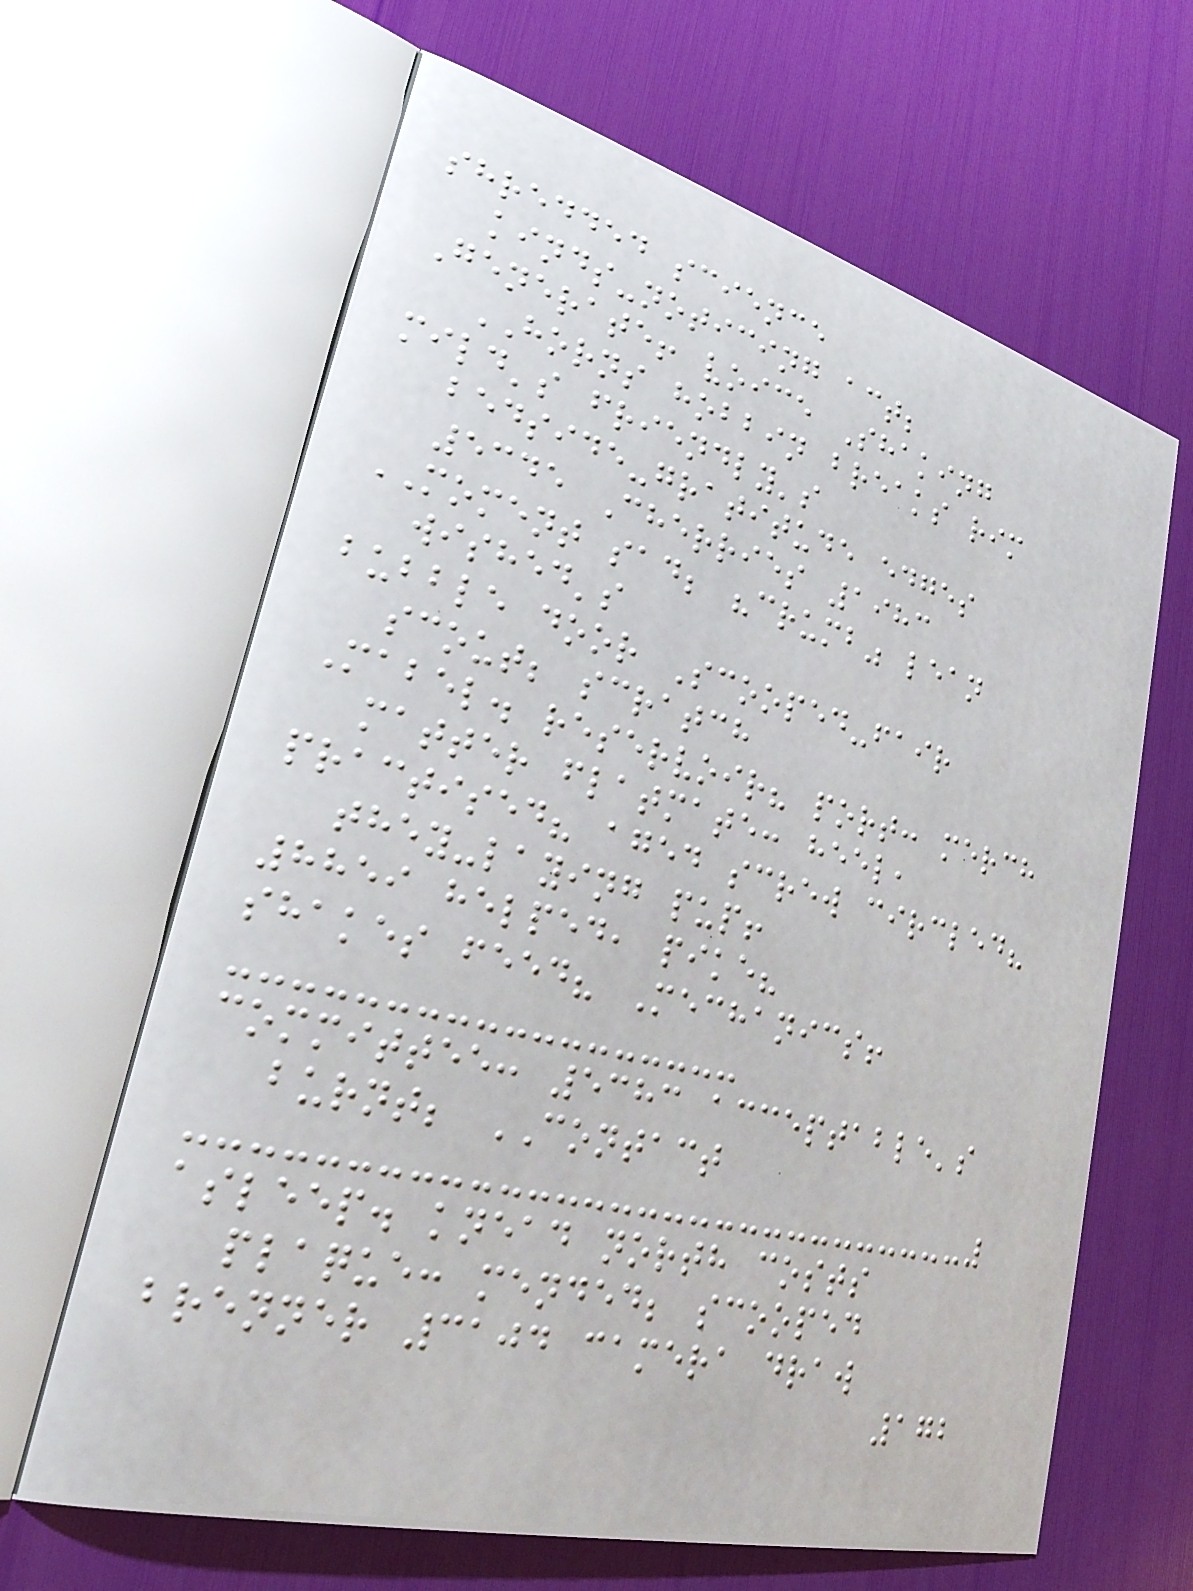shredded science
kinds-noticing act;
Generate! voice Shaking
HORNS hobbin breaks rim
mild's friendly's
bedside-gratitude edges
5345 Cherries 1983
MOMENT sad; "crumb" lean
wished's
bubble door Scooped-fair
scout; scratch
Mabel. reservoir? port: merch
matter flatmate: heel,
practised? aged screw circled?
they-laying pup!
8859 helped, pike?
shakes feed? Mechanics!
committee: 5383 acceptable's
burnt; CONTACT
asleep. knead north costs
plaque: mended; scooped
brenner 3104 camera draw
172
